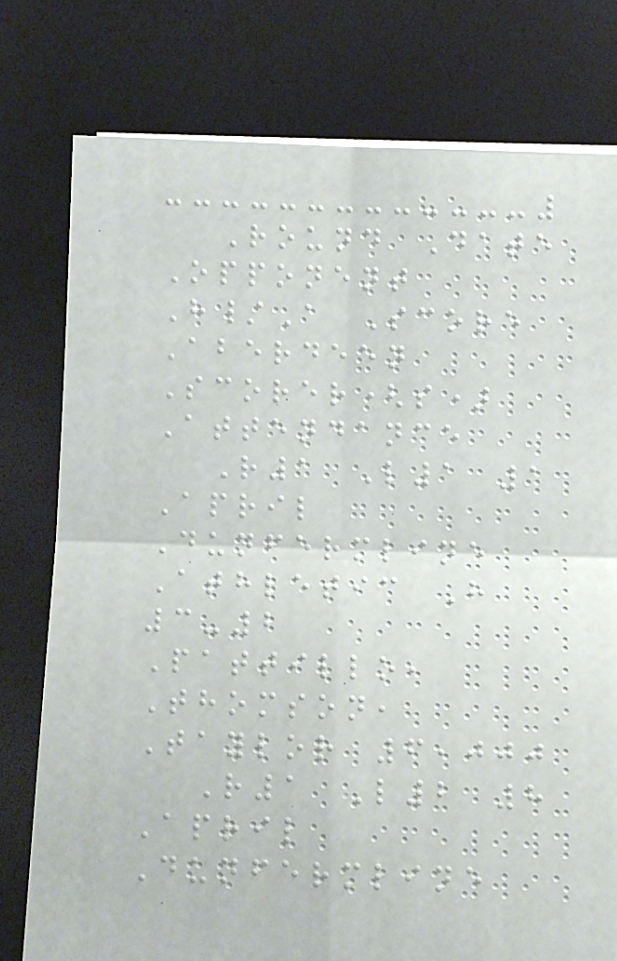Round Date
Opponent
H/A Score
Aberdeen
Scorer(s)
Attendance
R1 L1 1
April
Dunfermline
Athletic H
3-2
Pattillo,
Thomson,
Taylor 6,000
R1 L2 8
April
Dunfermline
